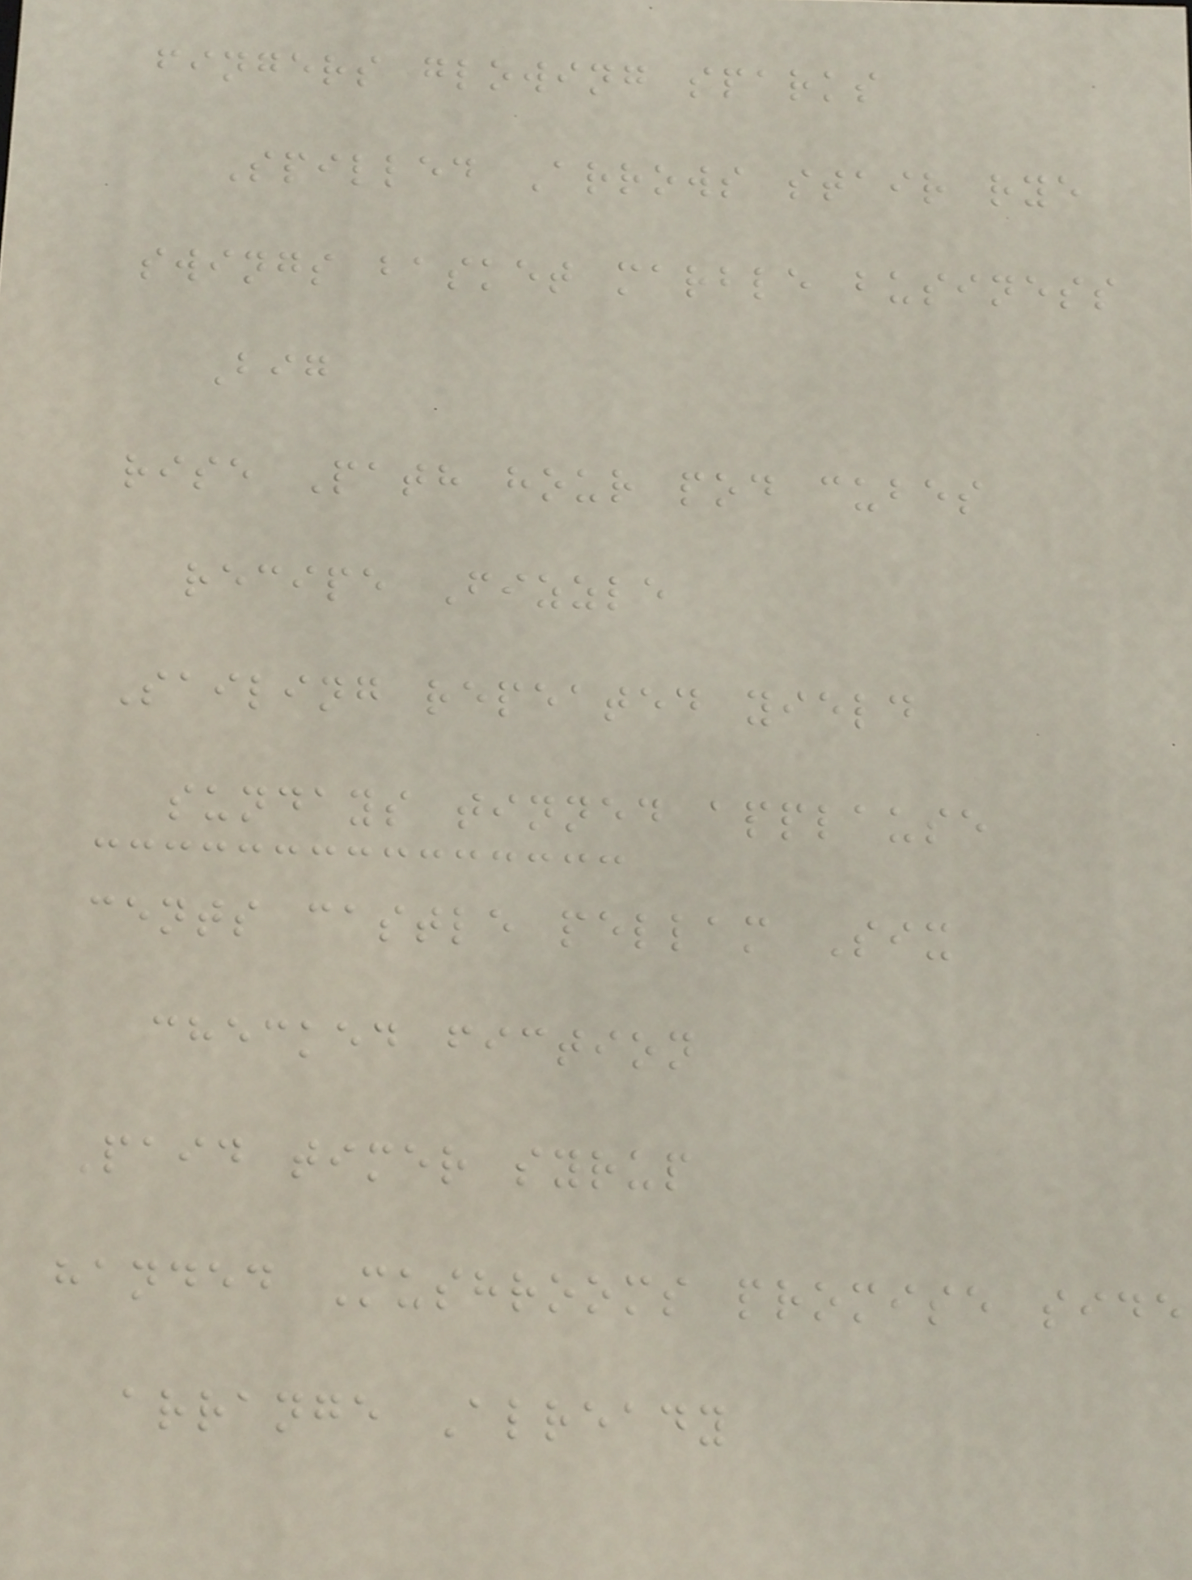fingers glowing sparks
Spilled Arrows stair rye
swings basket marble business
Big
rise Path hour pod cubes
recipe Fizzle
Sailing repeated yield
sundays tinned applause
cents castle pellam Six
checked fiction
Paid timer syrup
handed Mushrooms promise side
arrange Already
